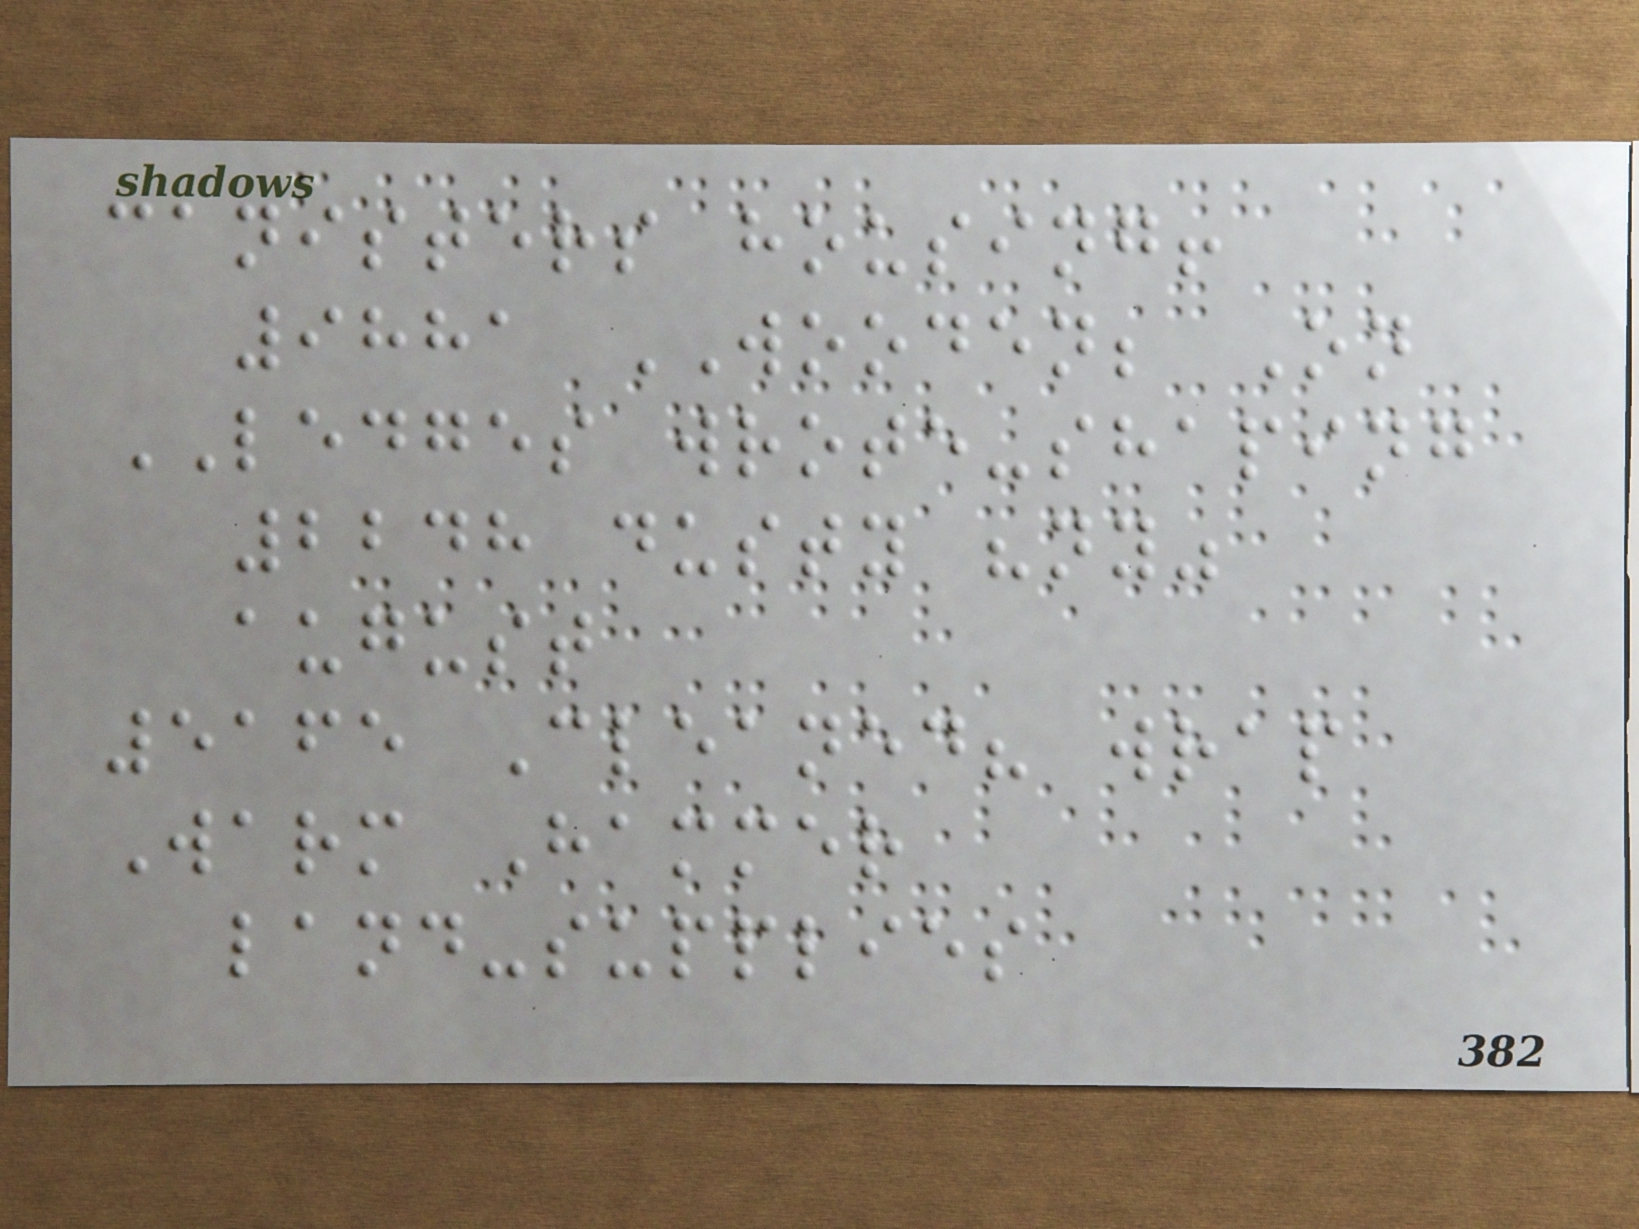canisters housing!
9881 WOODEN; On
LEDGES wrote-shaping
2248 dusty "ny"
august
5165 Cleaned? wrap
Warm Hammer
land-supplies
